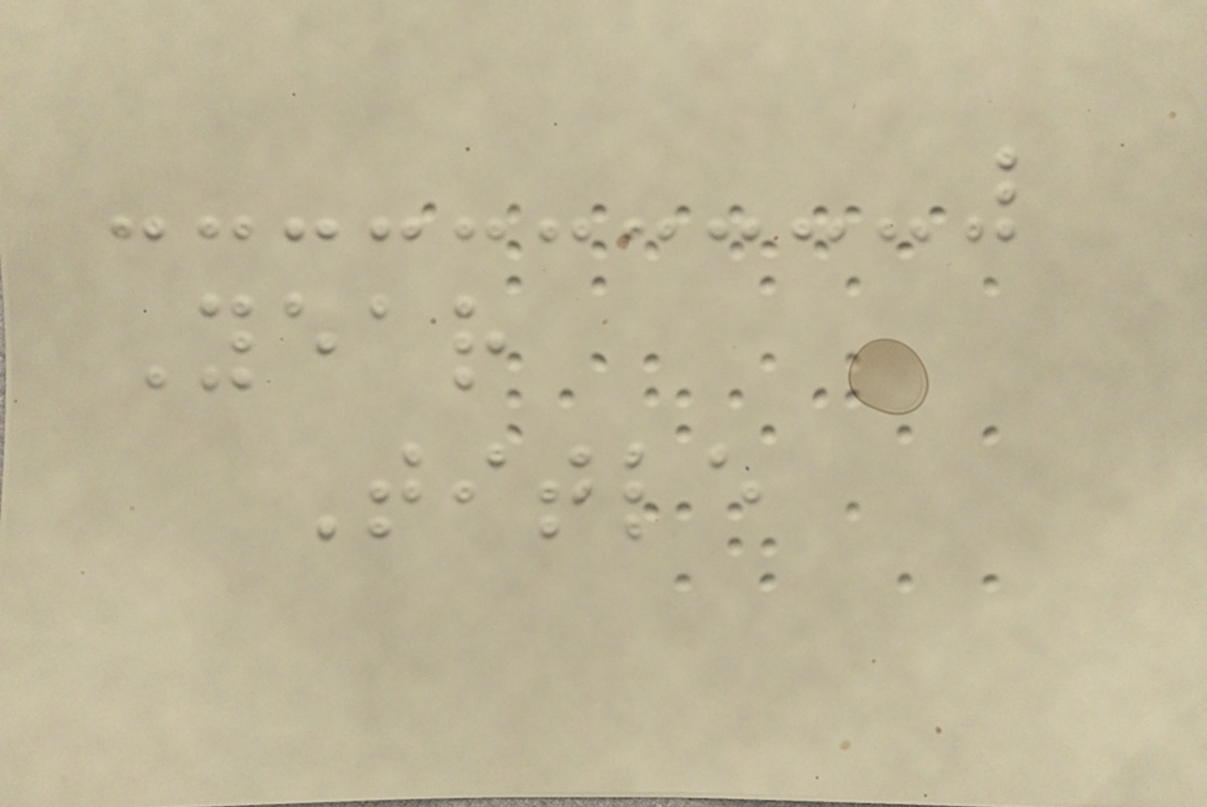Year
Title
